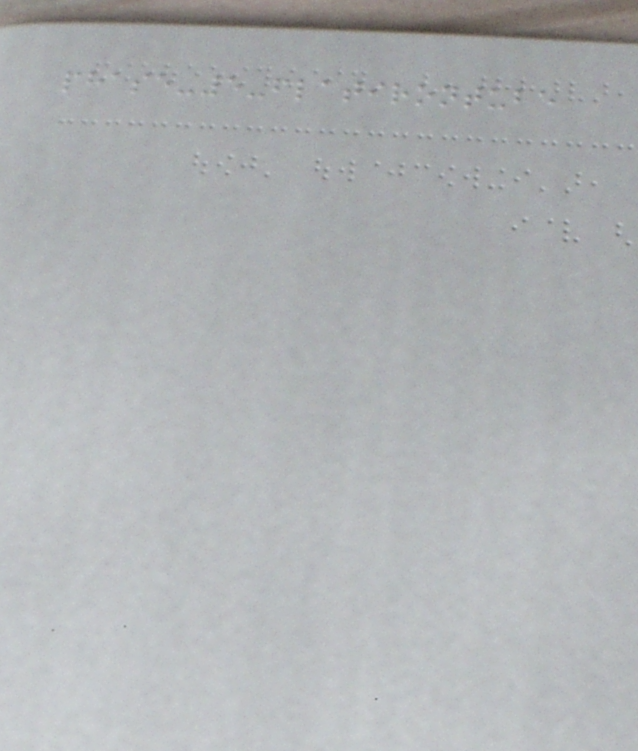phase-5-flatirontube
